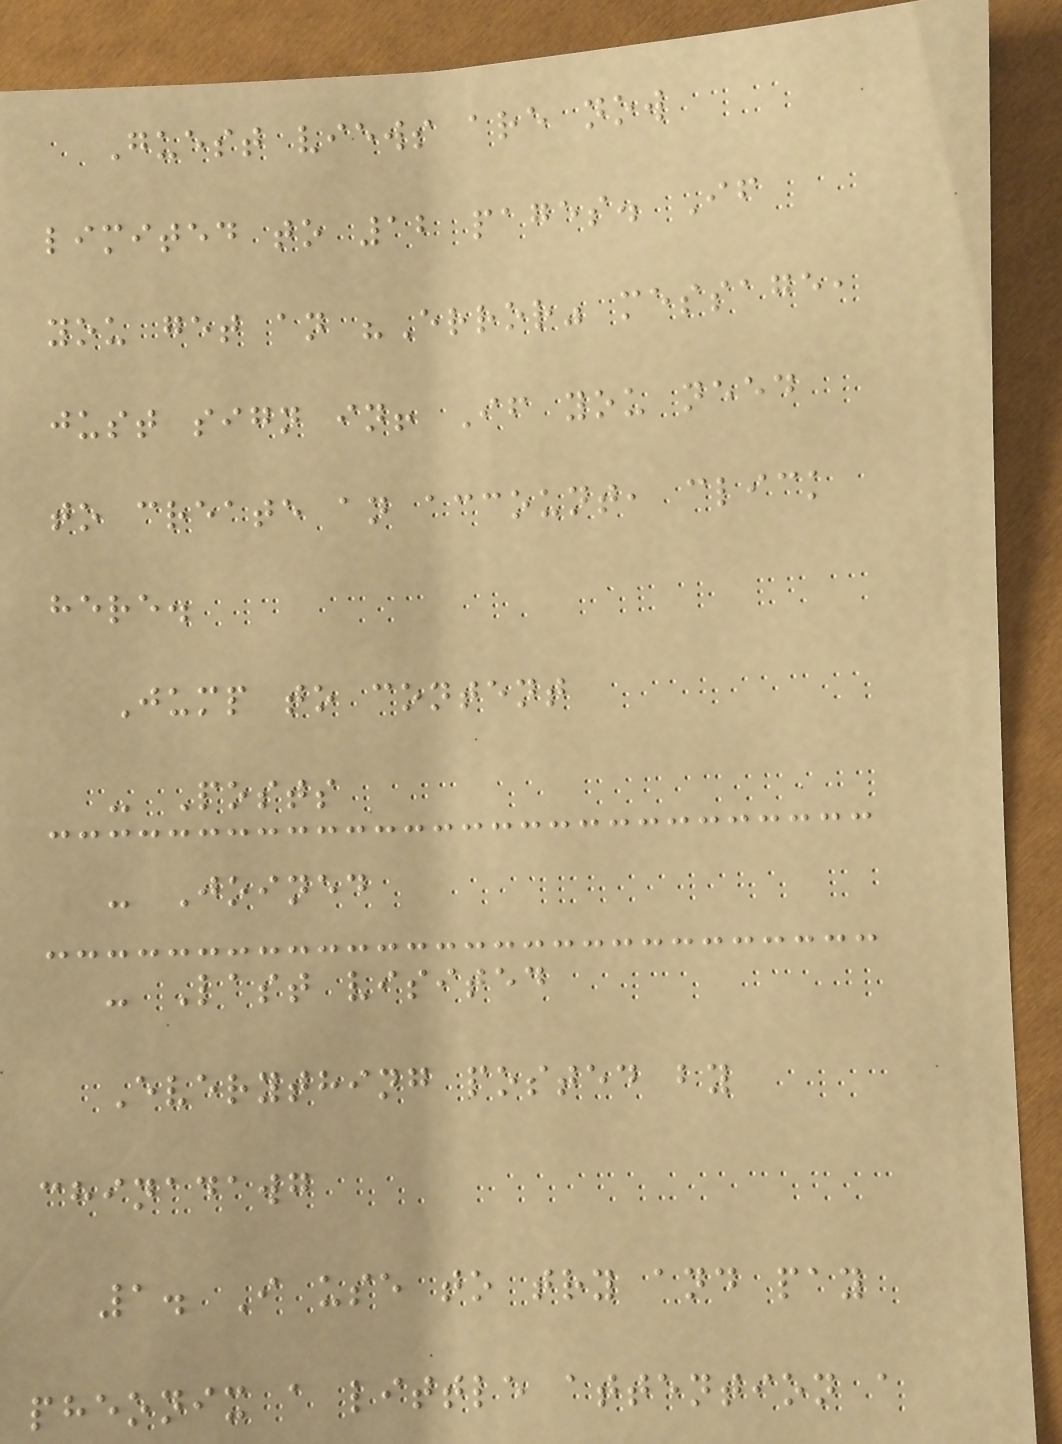Guest views are now
limited to 12 pages. If
you get an "Error" message,
just sign in! If you need
to create an account, click
here.
Jump to content
- Posts
- Joined
- Last visited
Everything posted by
chinadawg
1. I use to try and pay
pheonix a little attention a
